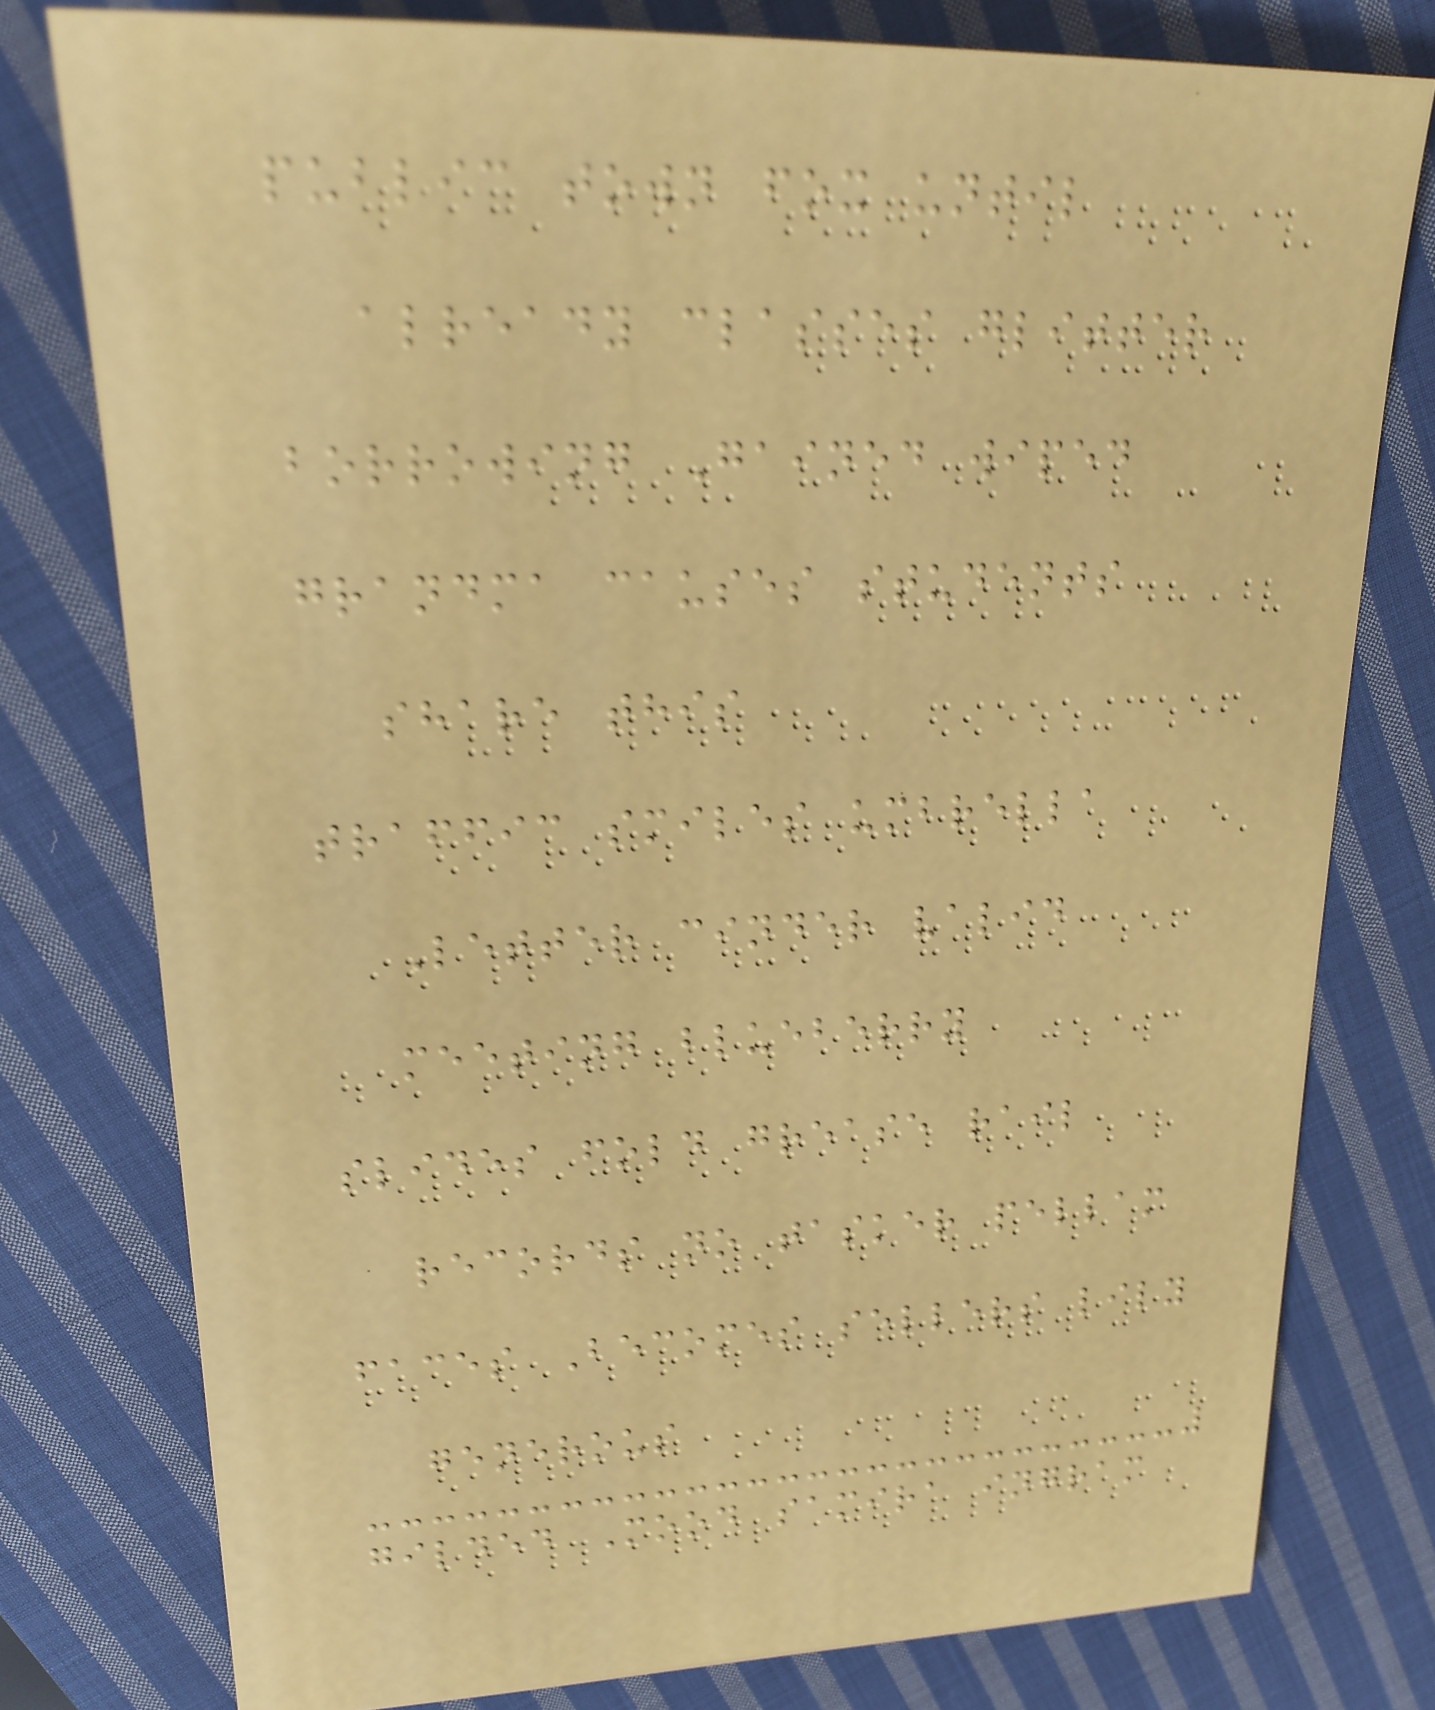public town fox until
already classes glitter
borrowing Gained wiped
grandma causes students
share this
traffic smiles umbrella
Letter cinder valid
meeting blueberry
slides fold grease rail
records no tasker pellam
faces Becomes sellers lily
generous
gilded Mood samira ingram
